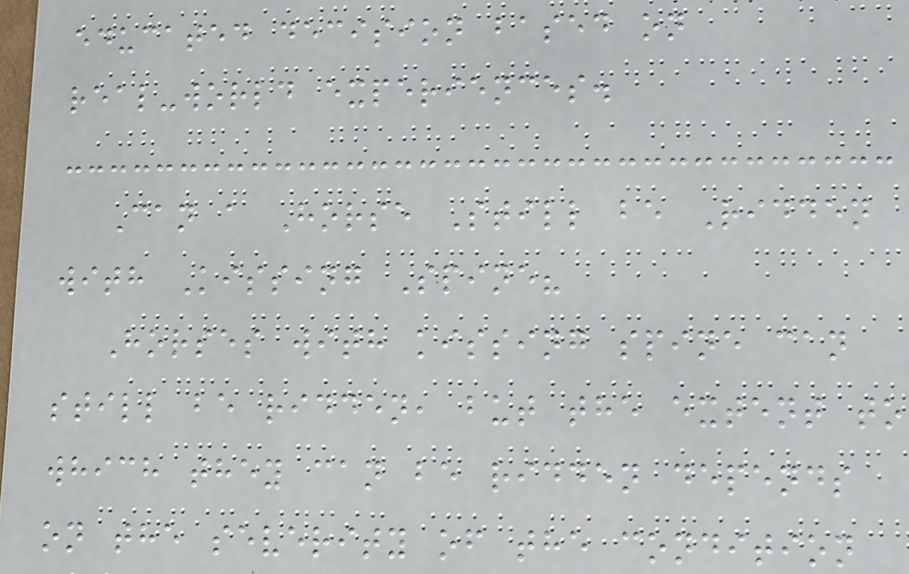educated decision based on
real-world experiences.
Can a Horse Still be Ridden
with Kissing Spine?
Horses with kissing spine can
still be ridden, but the extent to
which they can be ridden depends
on the severity of the condition
